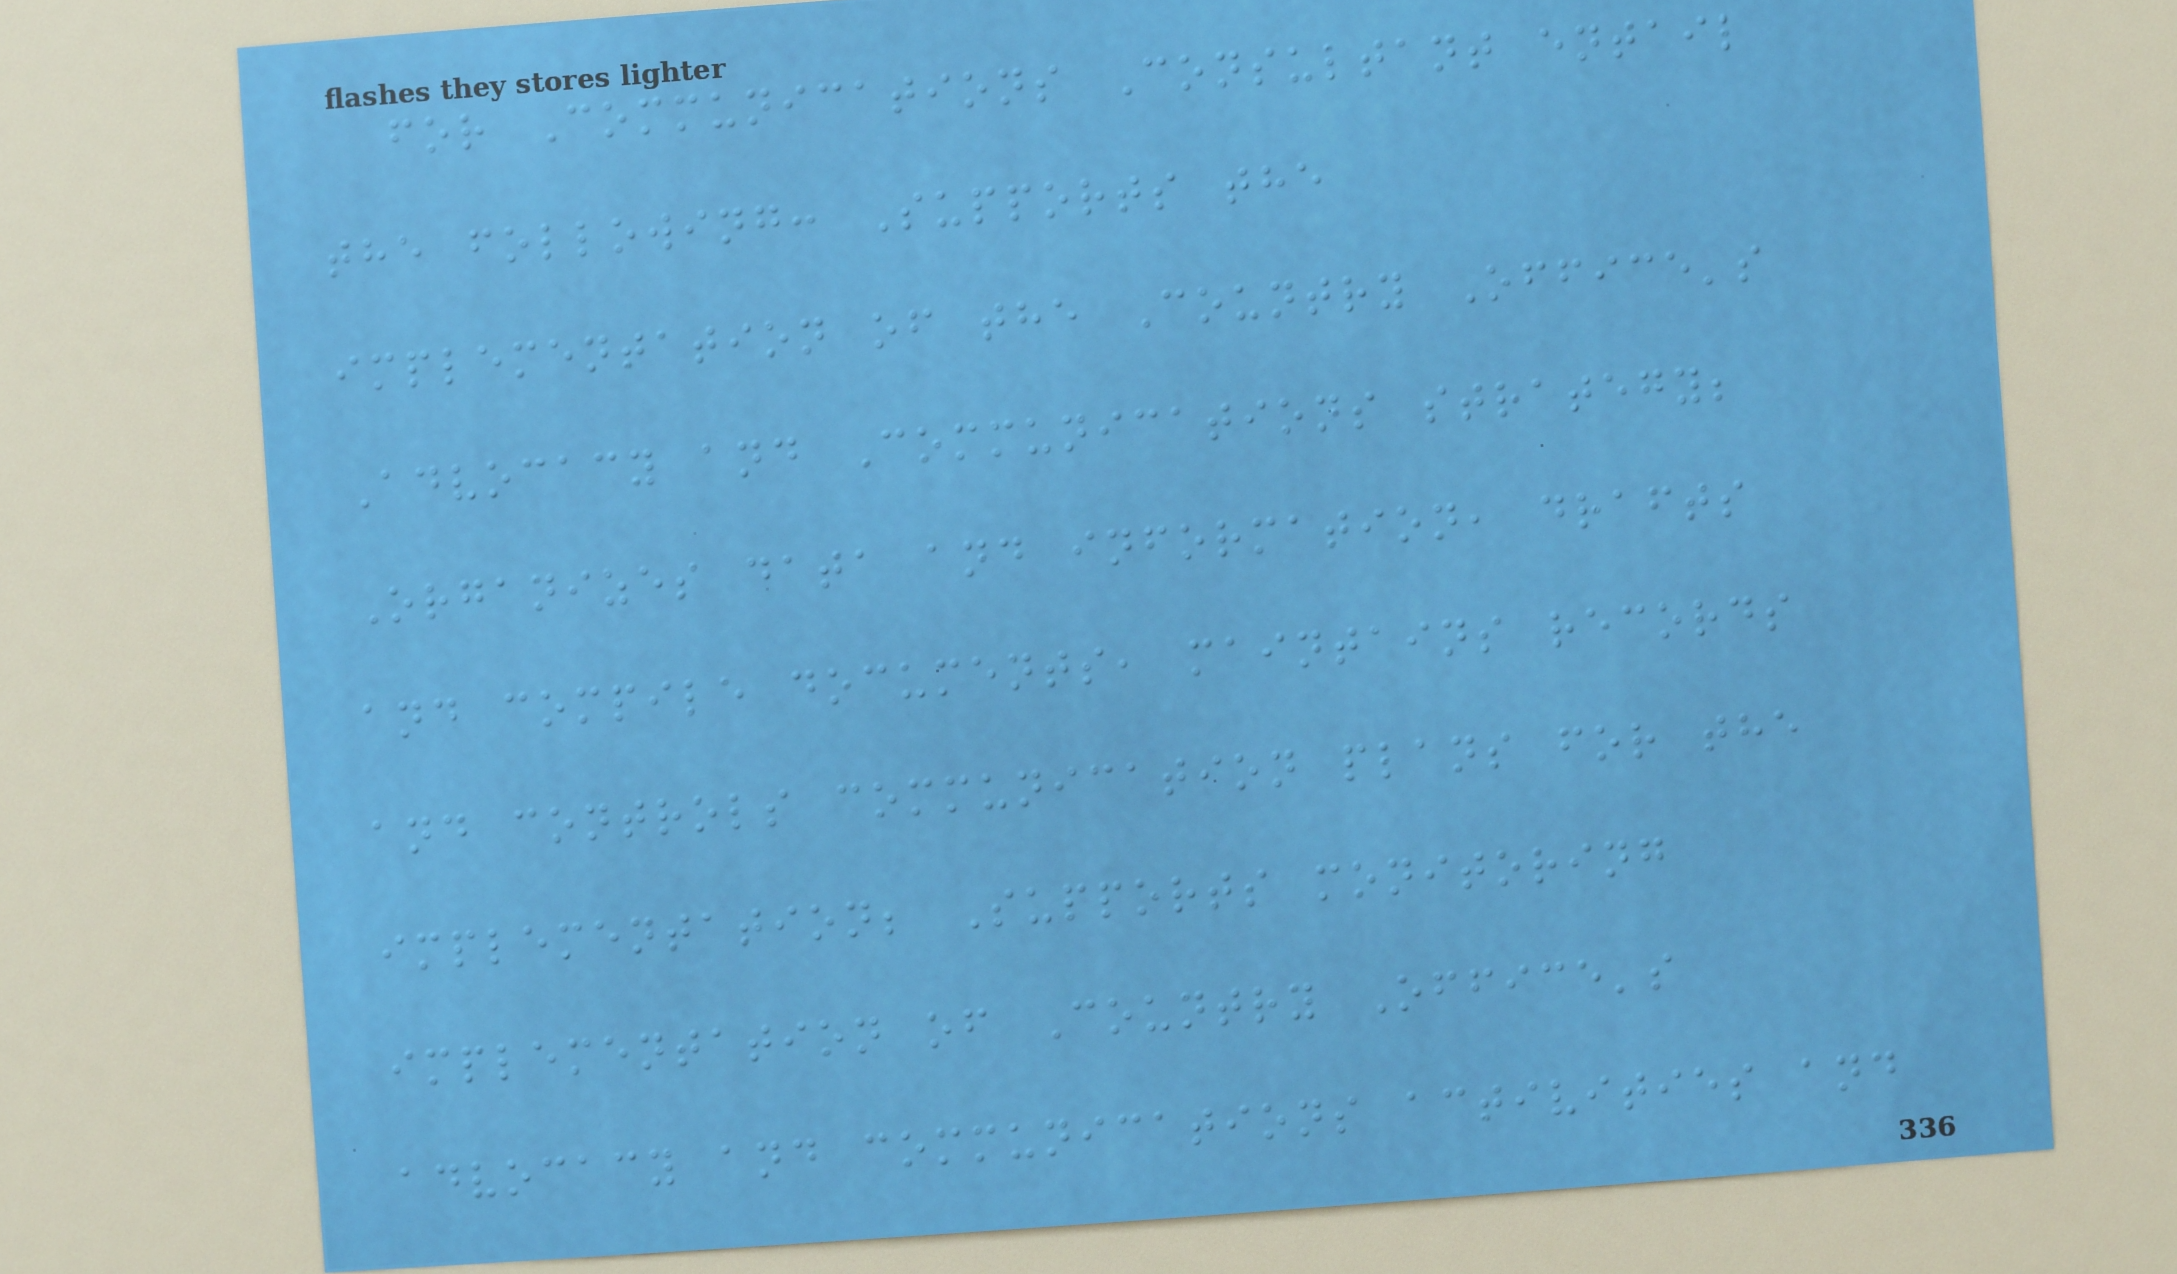for Communications Consultant entail
the following: Supports the
implementation of the Country Office's
Advocacy and Communications strategy;
Organizes data and information, drafts
and compile documents, maintains records
and controls communication plans for the
implementation; Supports monitoring
implementation of Country Office's
advocacy and communications activities and
